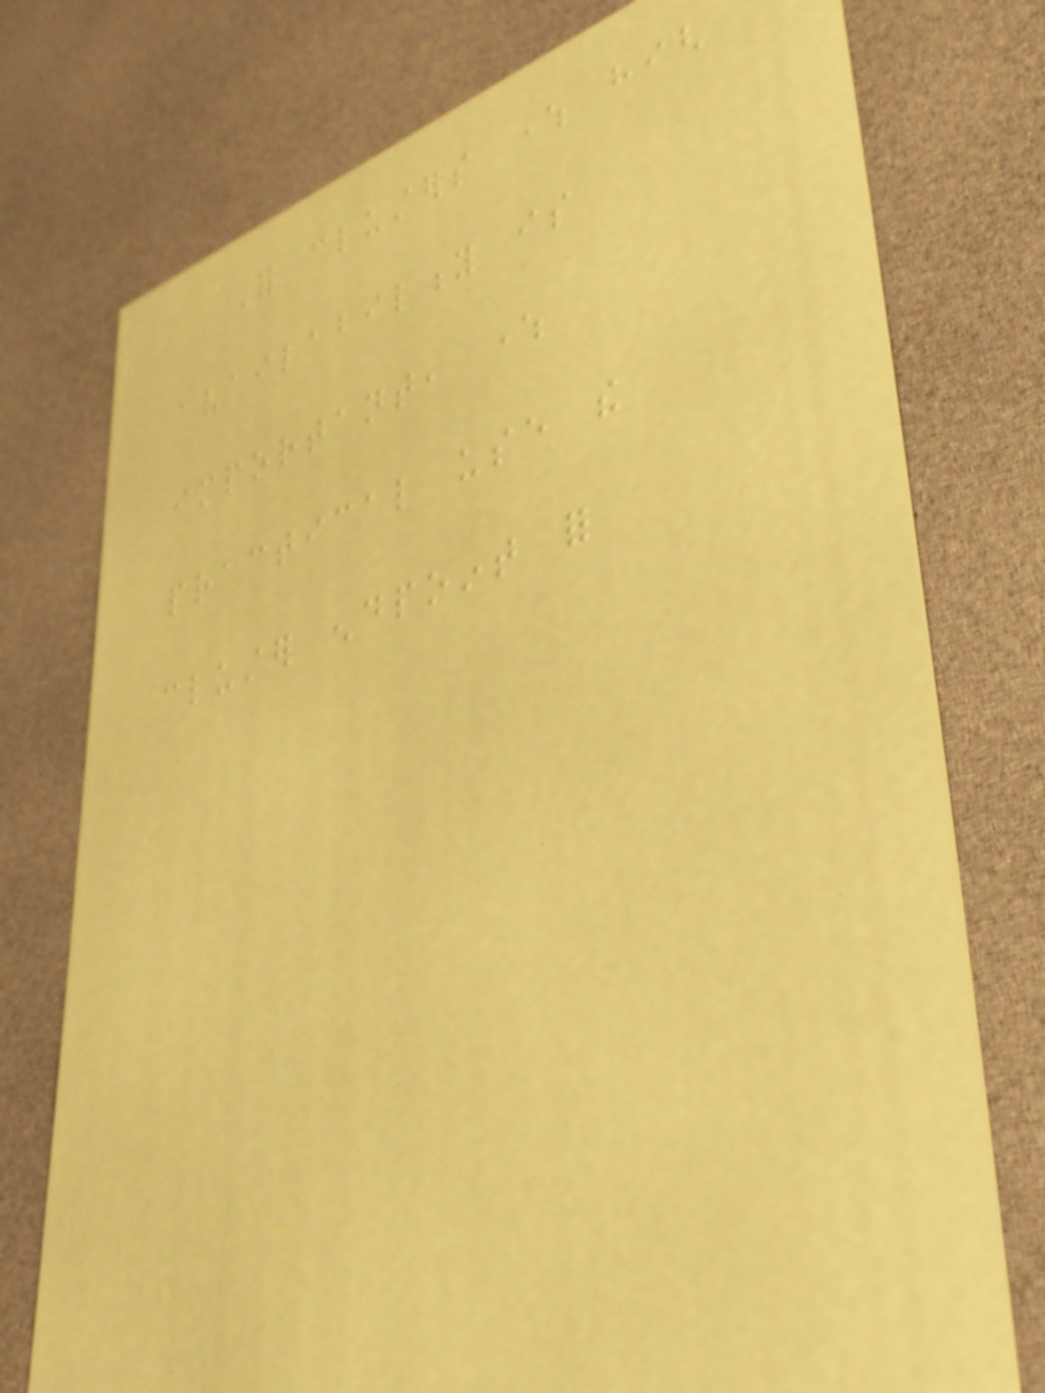For clusters where high
availability is
important, where
practical use the
cluster endpoint for
